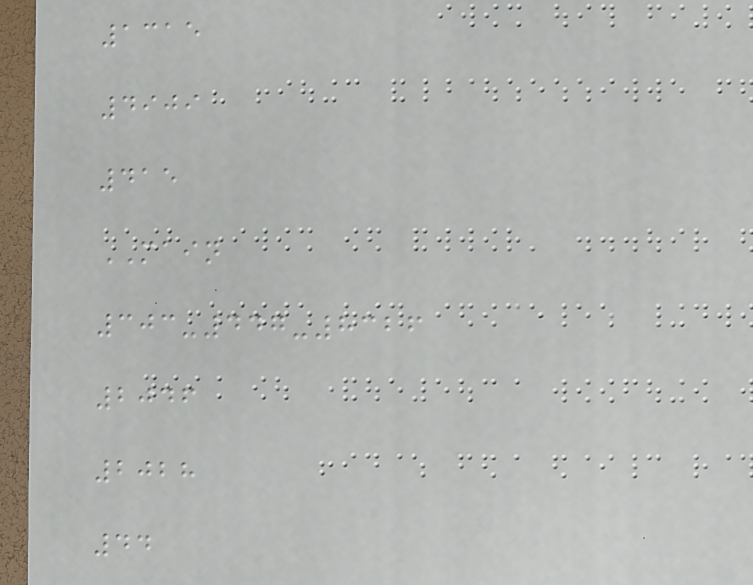1315
4909
415
MAIN
303-447-8326
2046
2028
44
